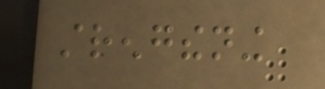strengthening
